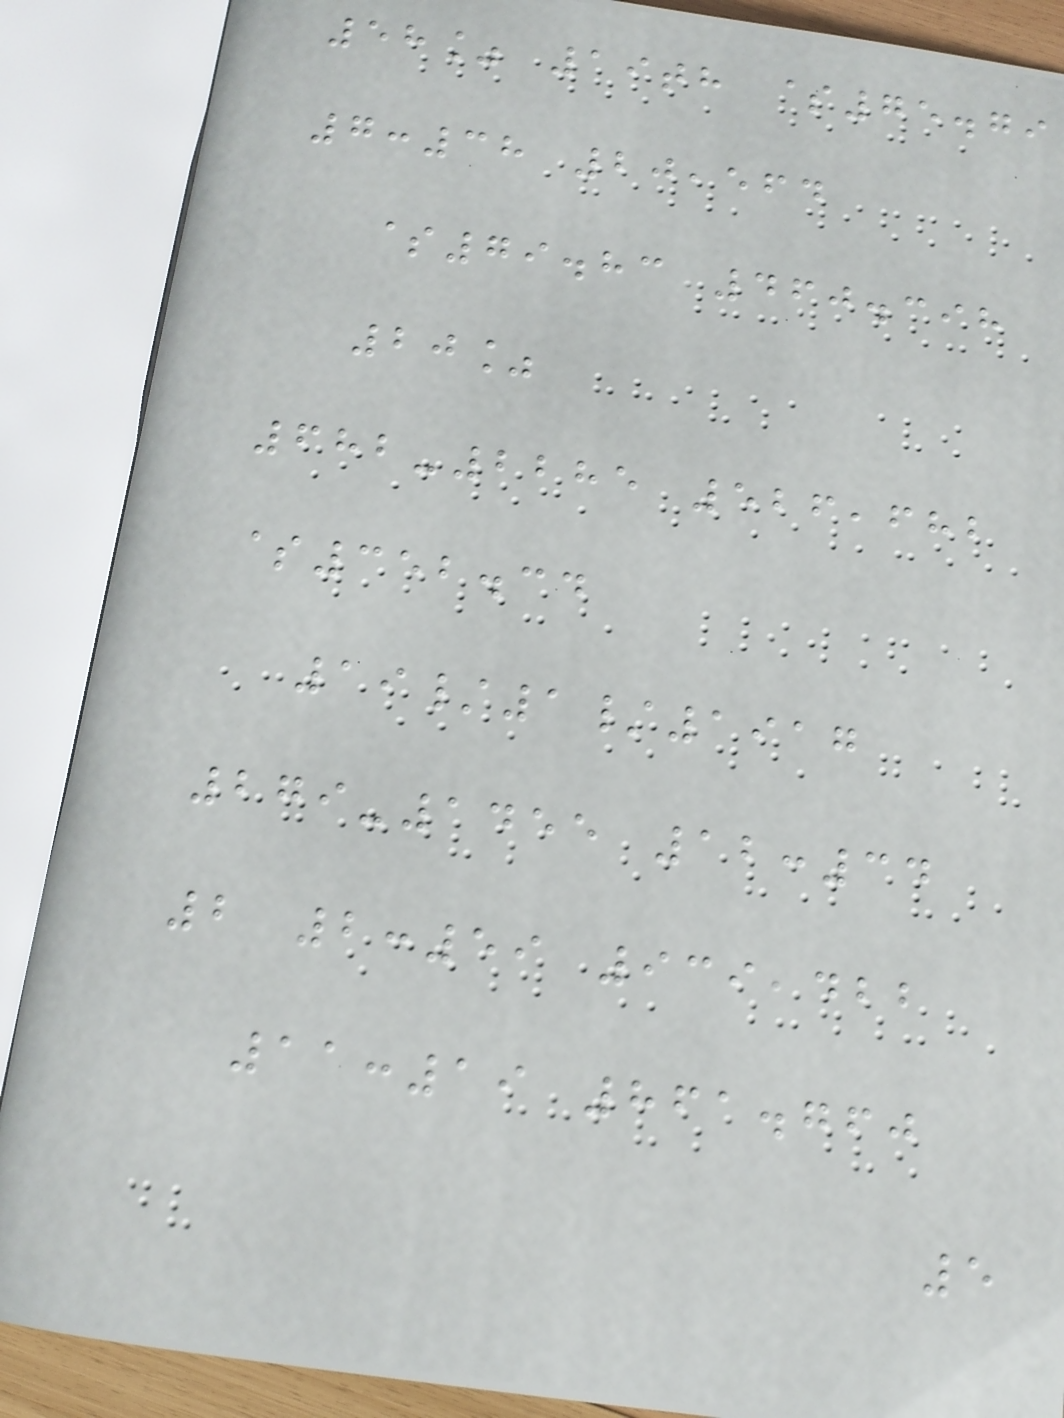58% 19th $75.79
7:38 20,564
$79.83 460.398
20%
682-2285 526,682
$352.34
19/1/1917
279-1455 12:34
2 2:59 939,422
11:19 861.760
5
